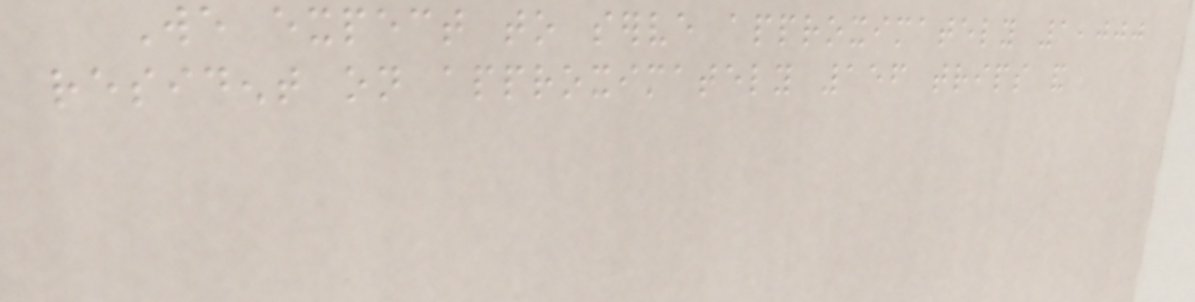We expect to serve approximately 1,000
resident on approximately 156 trips and
